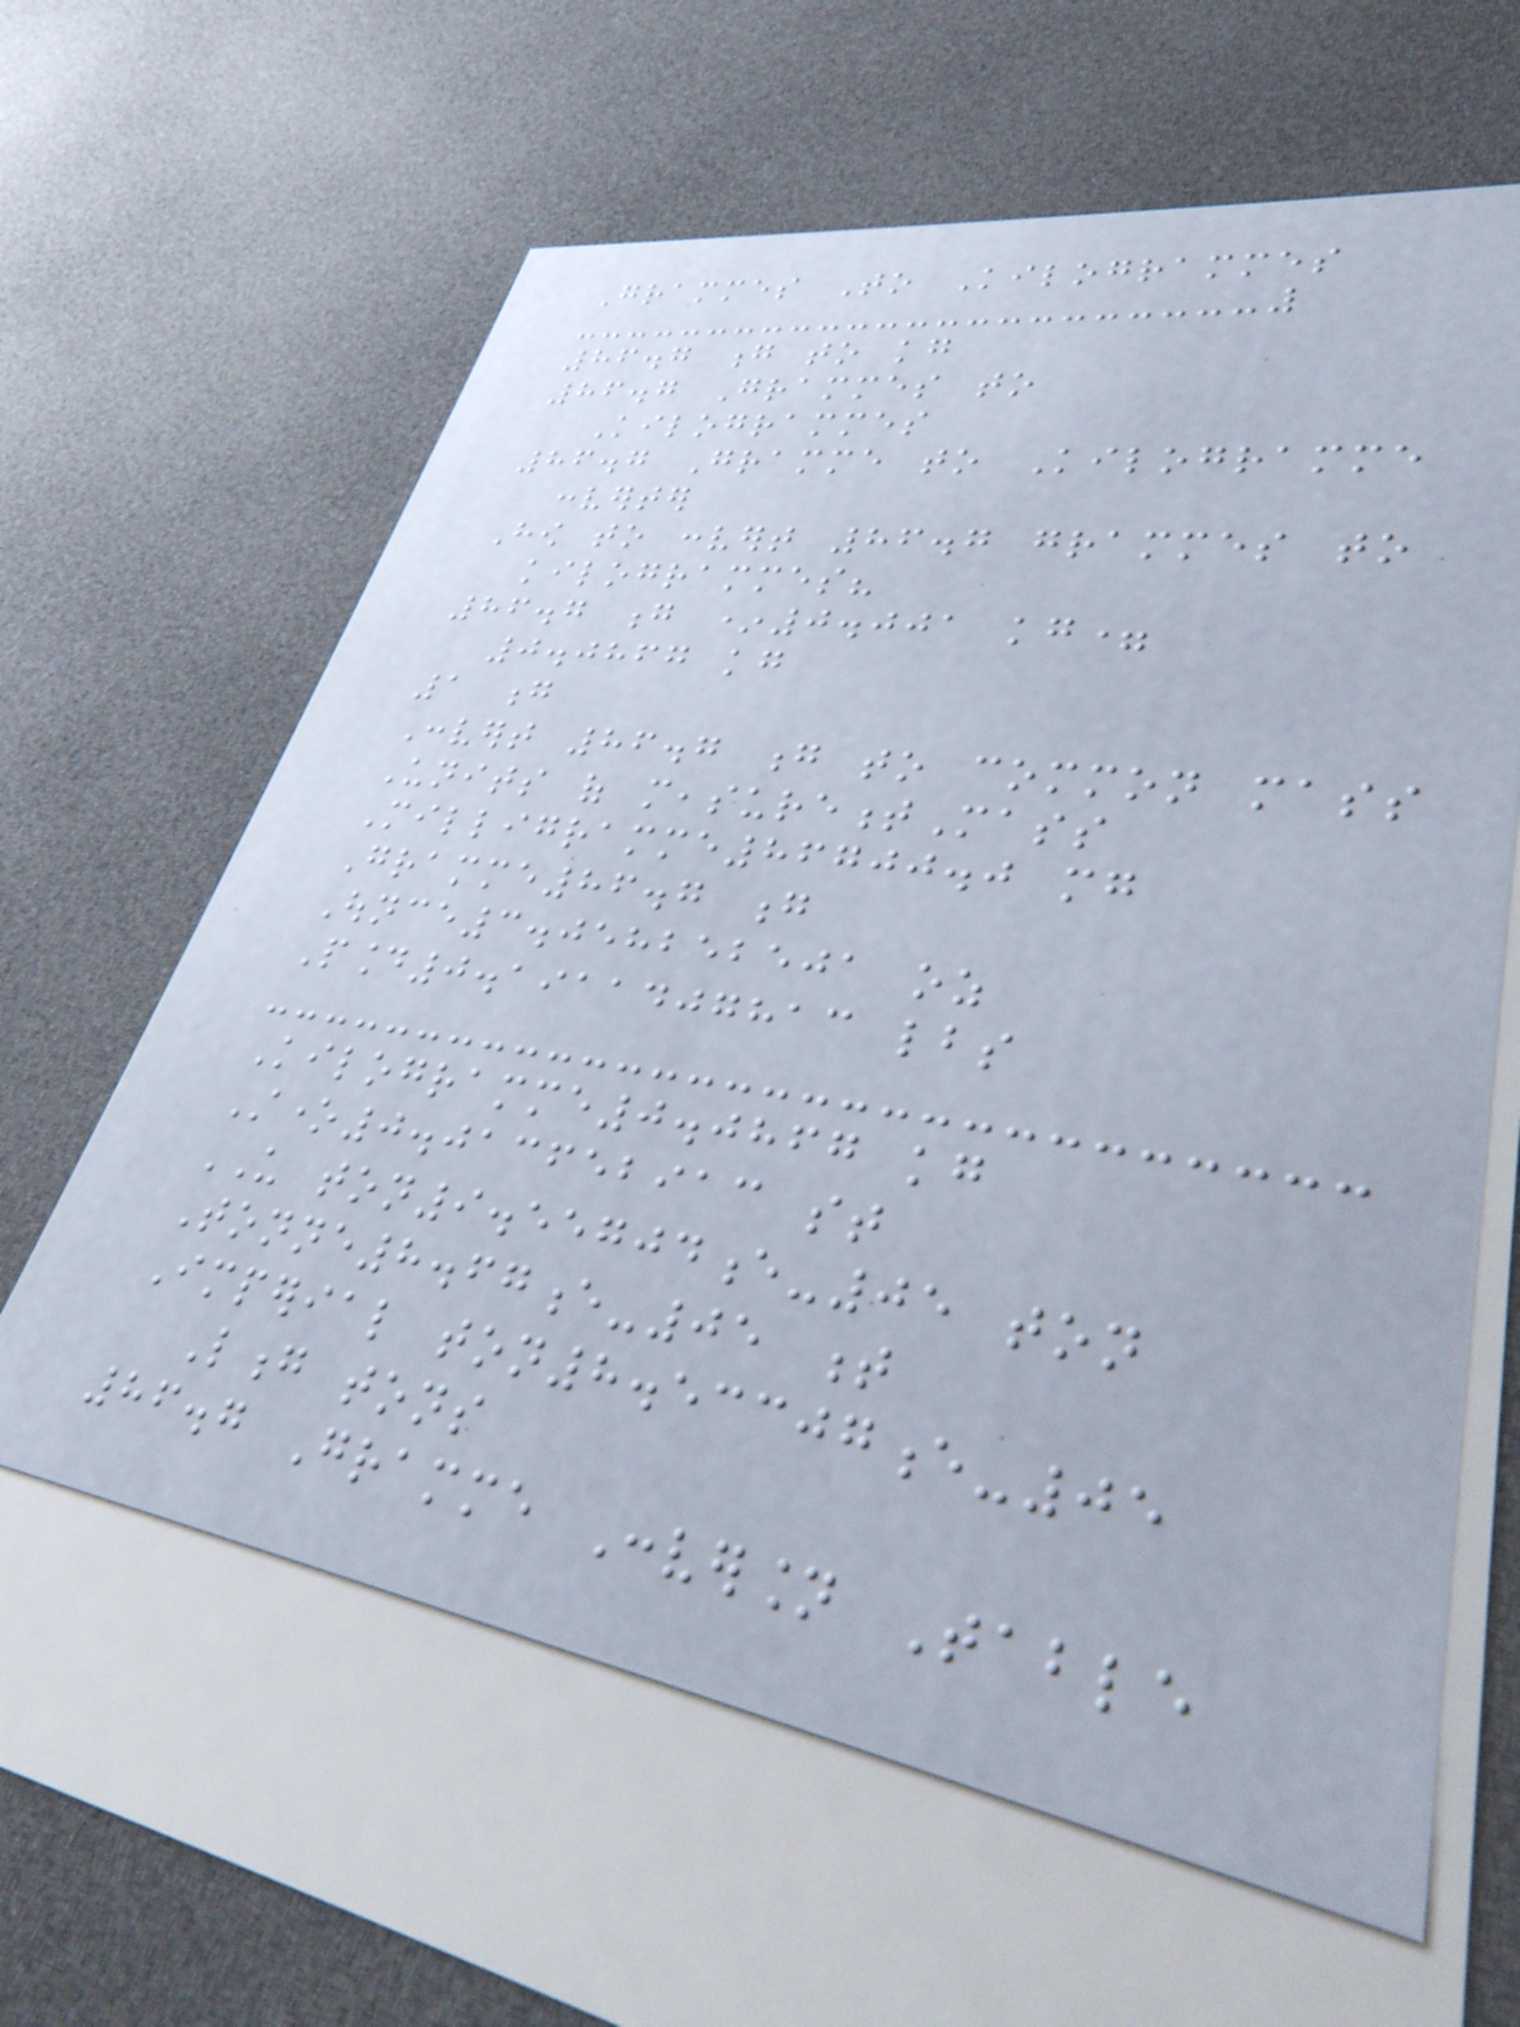Grammes To Kilogrammes
86.7 g to kg
86.7 Grammes to
Kilogrammes
86.7 Gramme to Kilogramme
converter
How to convert 86.7 grammes to
kilogrammes?
86.7 g *0.001 kg=
0.0867 kg
1 g
Convert 86.7 g to common mass
Units of measurementMass
Milligramme86700.0 mg
Gramme86.7 g
Ounce3.058252501 oz
Pound0.1911407813 lbs
Kilogramme0.0867 kg
Stone0.013652913 st
US ton9.55704e-05 ton
Tonne8.67e-05 t
Imperial ton8.53307e-05
Long tons
86.7 Gramme Conversion Table
